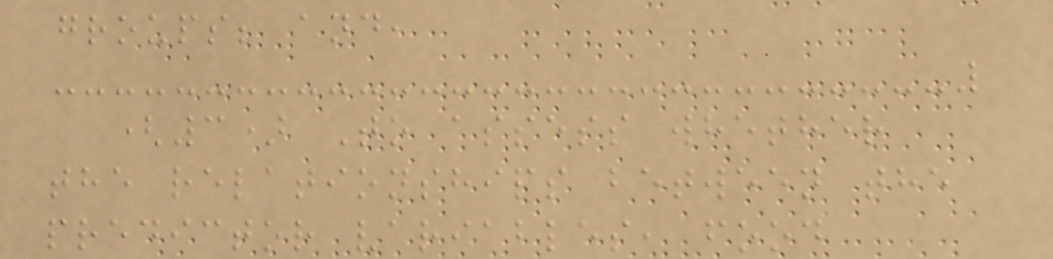groups; and,
(3) To assess whether
the relationships between the
predictor variables, food
